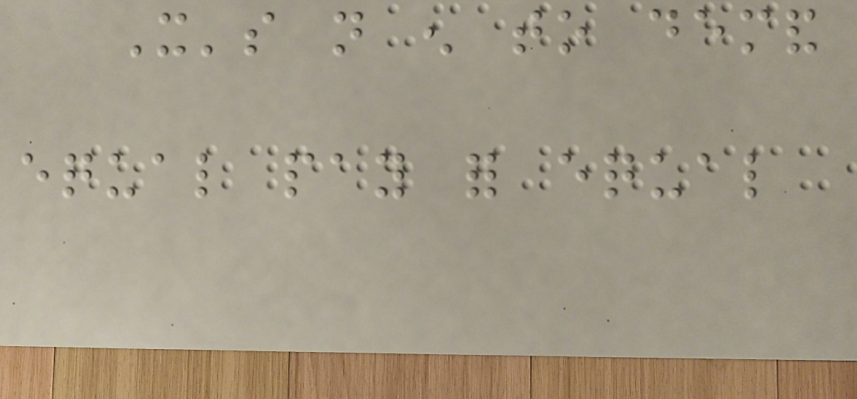It's not enough to demand
equal pay for equal
